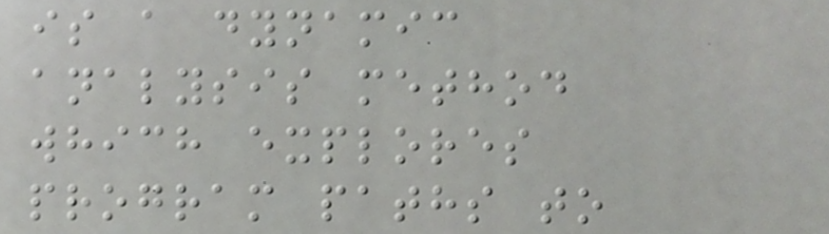is a dynamic
analysis method
which explores
program paths to
